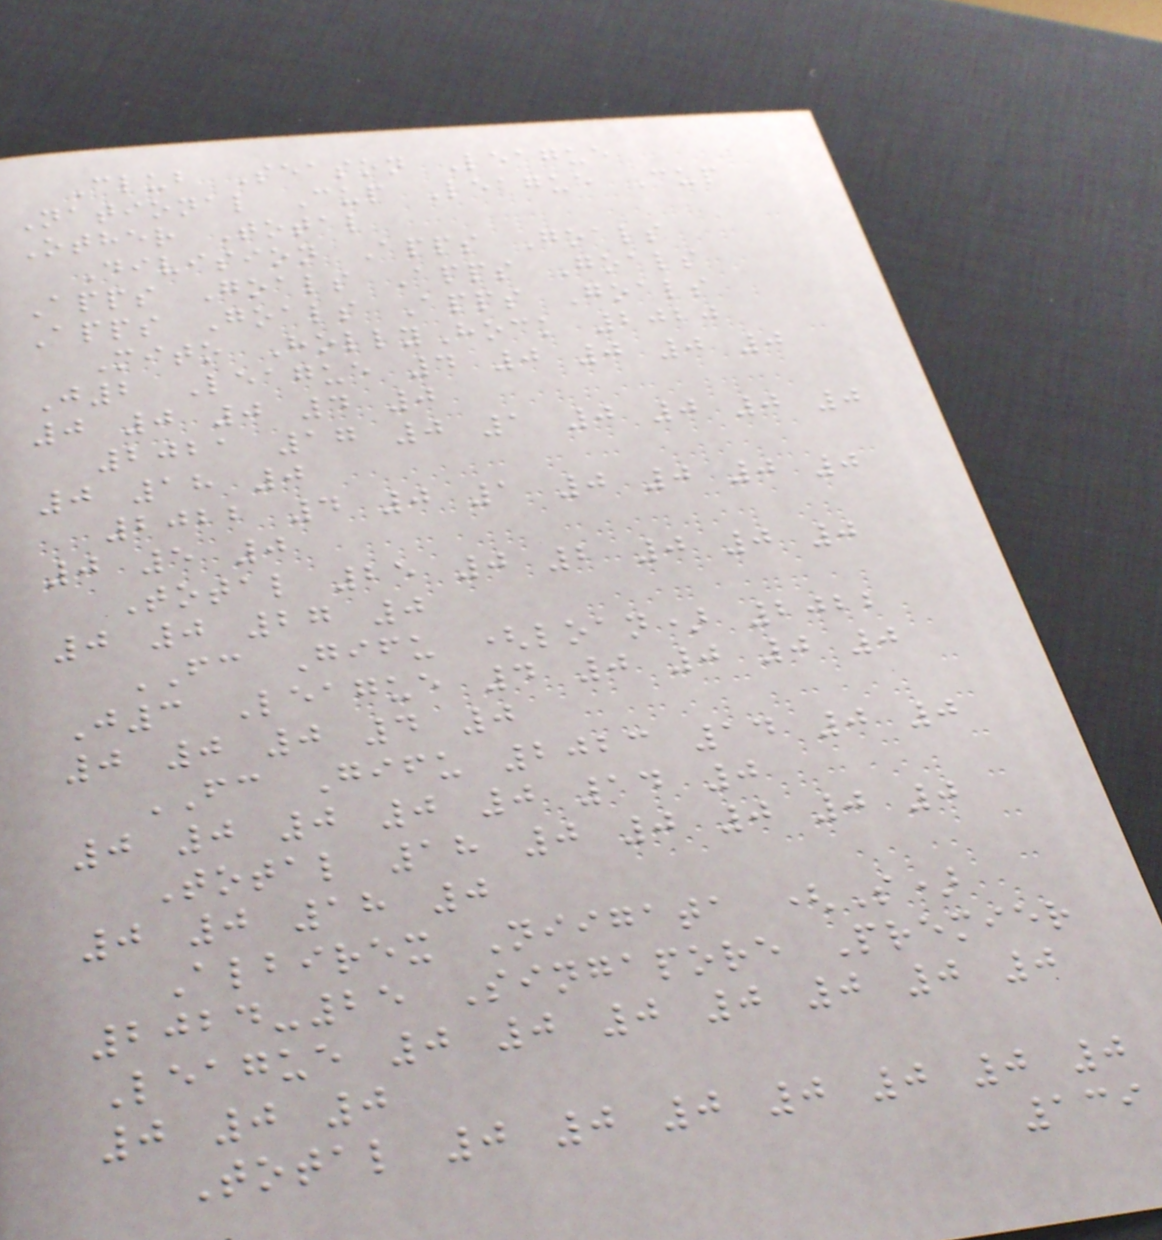Club Season League
National Cup League Cup
Other Total
Division Apps Goals
Apps Goals Apps Goals
Apps Goals Apps Goals
Mito HollyHock 2020
J2 League 4 0 0 0 0
0 0 0 4 0
2021 17 0 1 0 0 0 0
0 18 0
2022 4 0 1 0 0 0 0
0 5 0
Total 25 0 2 0 0 0
0 0 27 0
FC Gifu (loan) 2022
J3 League 4 0 0 0 0
0 0 0 4 0
FC Gifu 2023 14 0 0
0 0 0 0 0 14 0
Total 18 0 0 0 0 0
0 0 18 0
Albirex Niigata (S)
2024-25 Singapore Premier
League 0 0 0 0 0 0 0
0 0 0
Total 0 0 0 0 0 0 0
139
